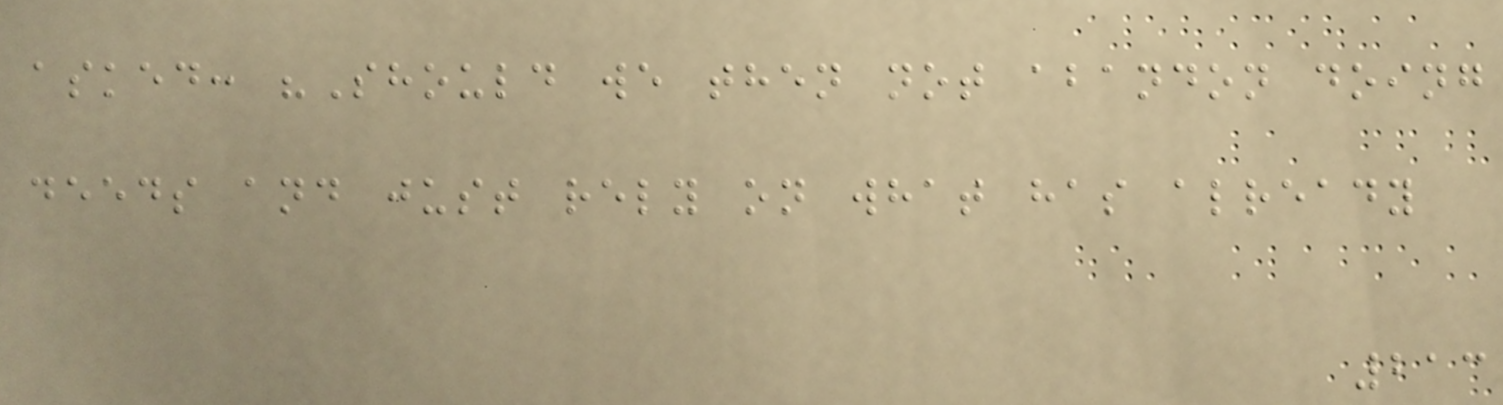asked: "Should we then not abandon doing
deeds and just rely on what has already
213
